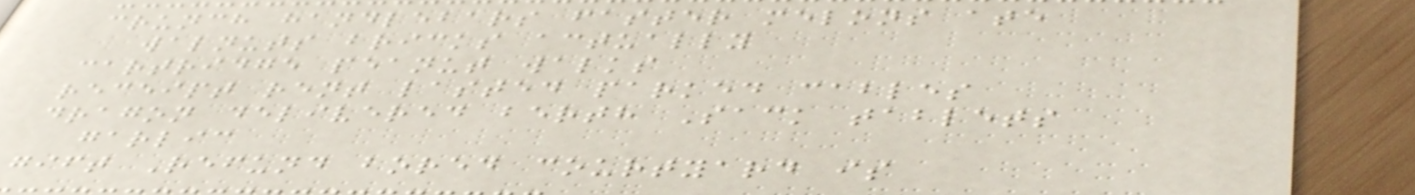crunch handlebars faster melons ate
walnuts bricks actually
cartridge peanut walks
receipt rent lasted parked cables
dragon delivered berth Sack tablets
garlic
gift Refund bored courtyard is
